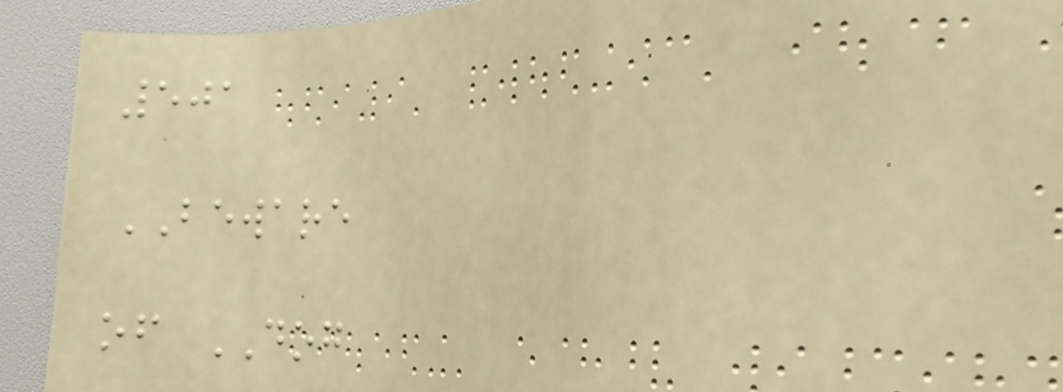501
BEWARE
of DOG
